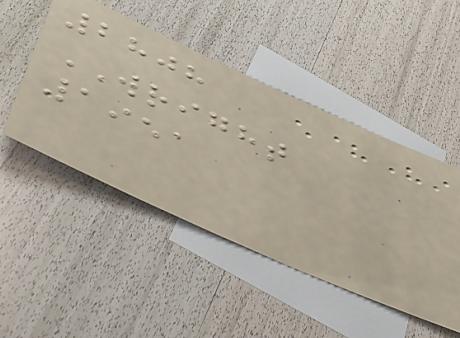2808
WRIGHT
1951
